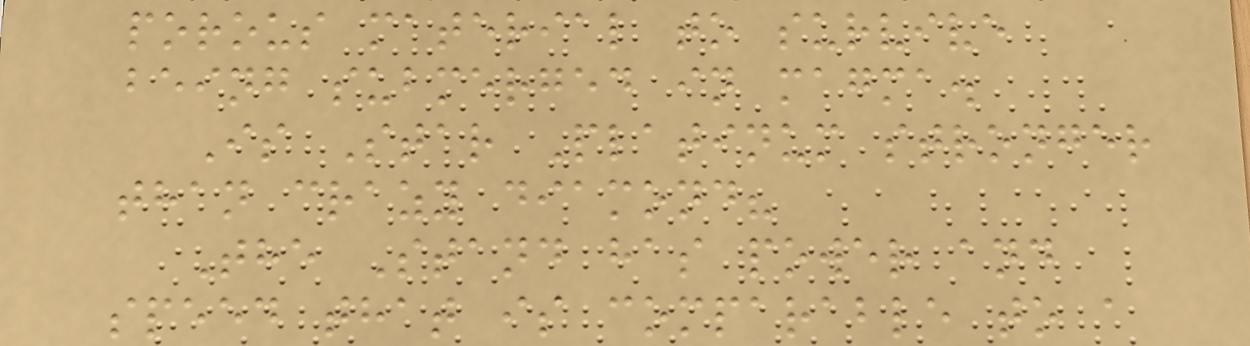porous material to survive
being submerged in magma.
Is Star Platinum stronger
than crazy diamond?
The Stand has power and
speed that is comparable to a
